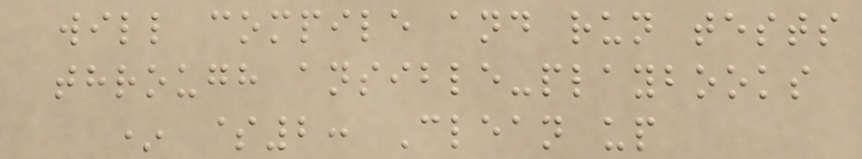will compile and run tests
through ansible-playbooks
* $2: Clean up
